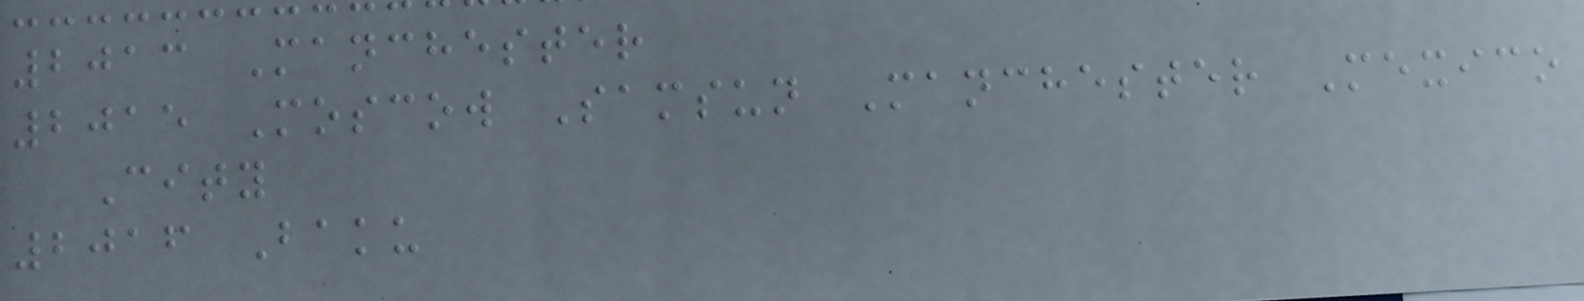2013 Manchester
2015 Moscow Samsun Manchester Mexico
City
2016 Baku
